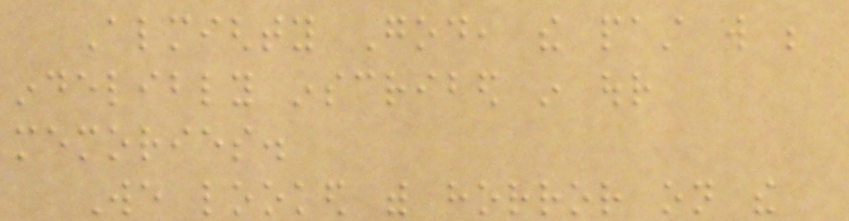Almighty God, the past will be
indelibly inscribed in our
memories.
We looked with horror on the
